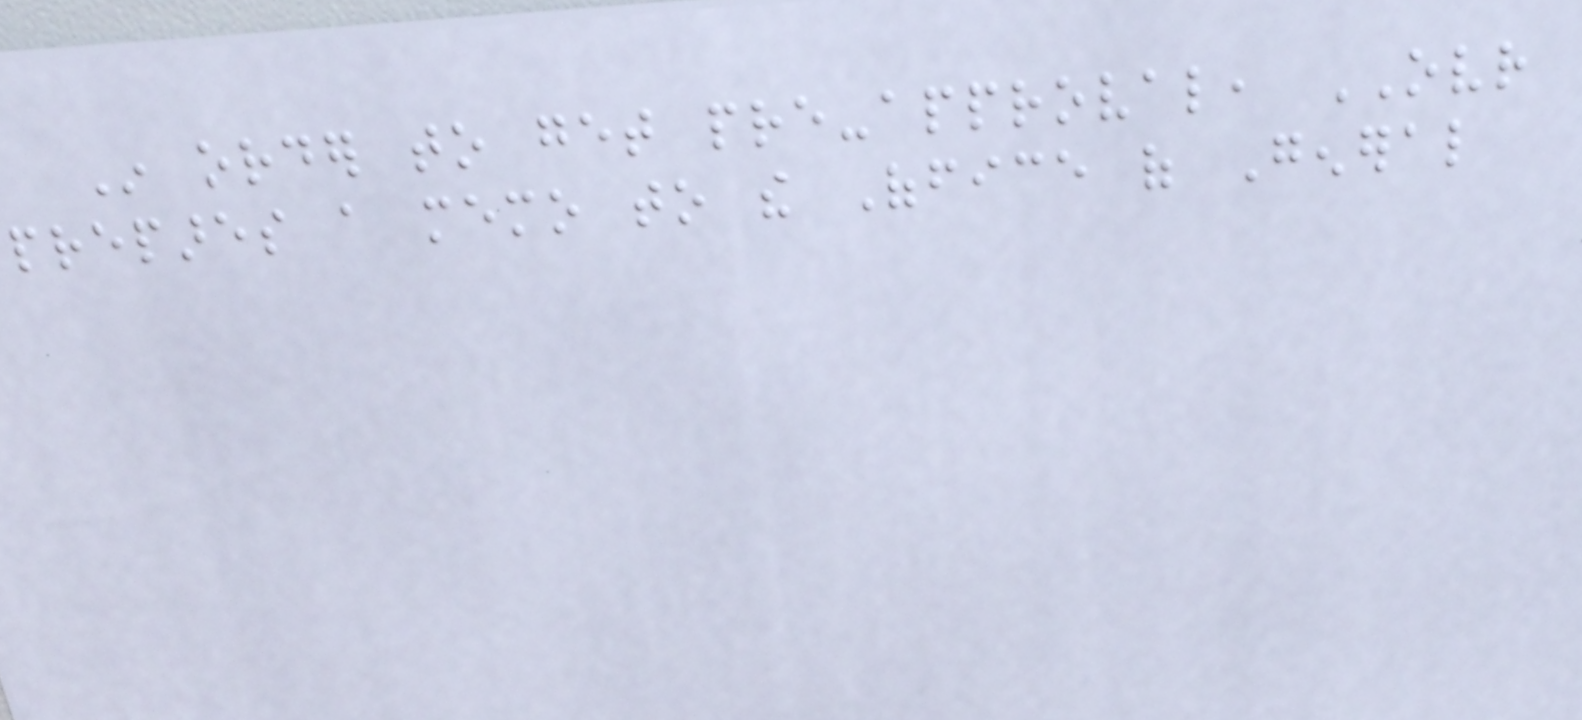In order to get pre-approval, OVR
prepares a memo to the Office of General
